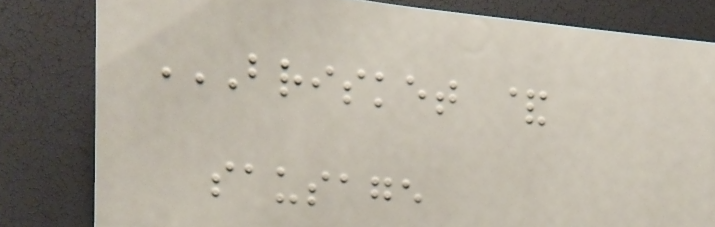BRISKET &
SAUSAGE
